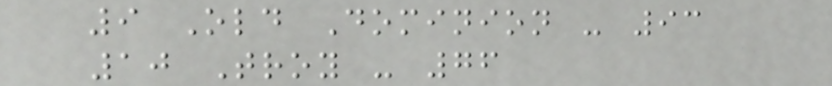9 Old Dominion - 93
10 Troy - 76
